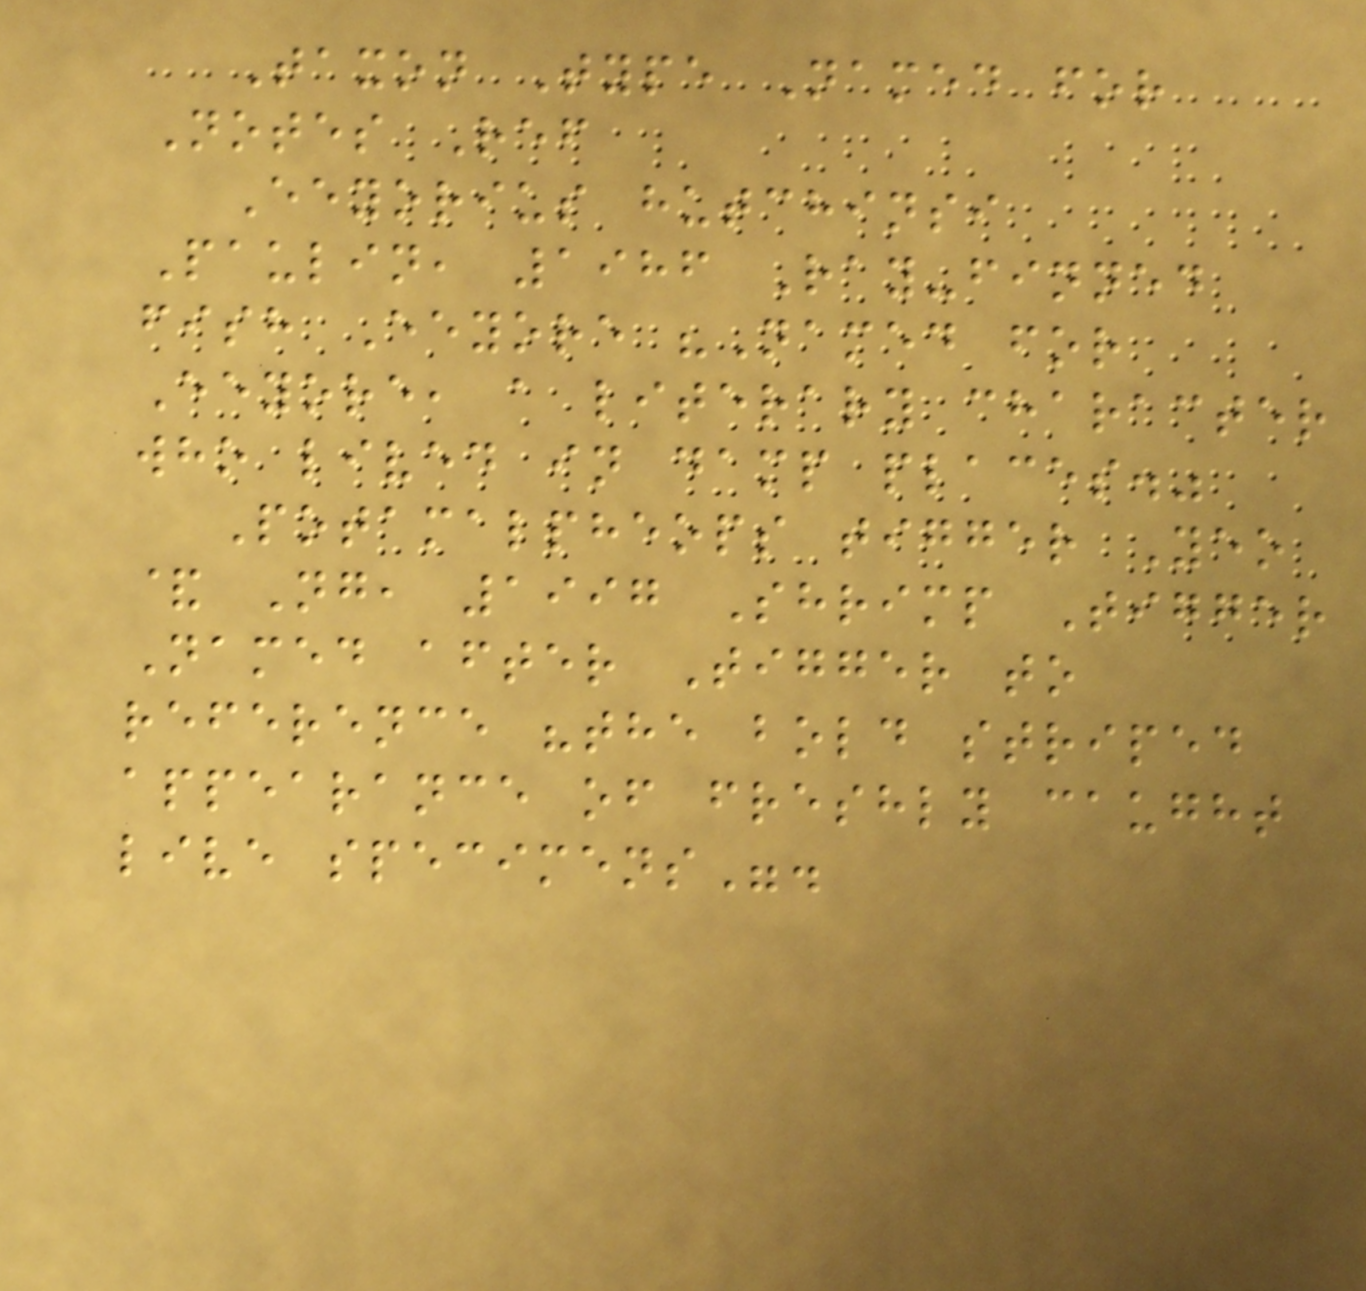Taxon Type Named for
Notes Ref
Eeyorius hutchinsi
Paulin, 1986 Ray-finned
fish Eeyore "Named for
Eeyore, a literary character
who lived in damp places."
Potamalpheops tigger Yeo
& Ng, 1997 Shrimp Tigger
Named after Tigger to
reference "the bold striped
appearance of freshly caught
live specimens".
